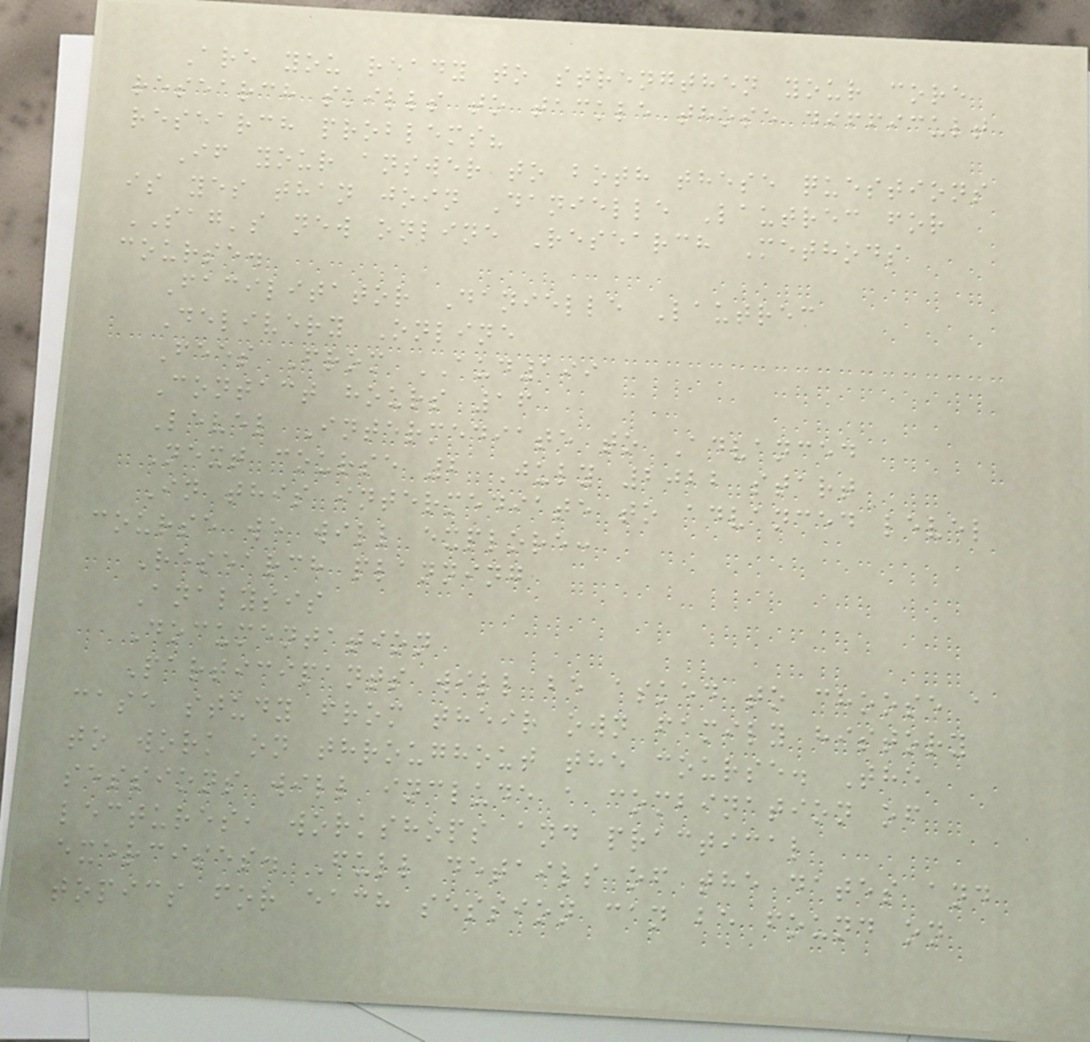Are you ready to strengthen your core
research skills to tackle those difficult
research problems?
If your answer to both these questions
is yes than join Danielle Lautrec for
SAG's new online Research Methods
course.
Facilitator Danielle Lautrec
Delivery Online
Fees From AUD199
Contact hours 16
Level Intermediate to Advanced
Next course 2 July 2022 start
In this intermediate to advanced level
course we will explore:
Research planning
Analysis
Documentation
Participants will be asked to choose a
case study from their own family history
to work on throughout the course. The
sessions will include a combination of
lectures, workshops and practical
exercises. Full details of the dates and
topics for each session can be found on
